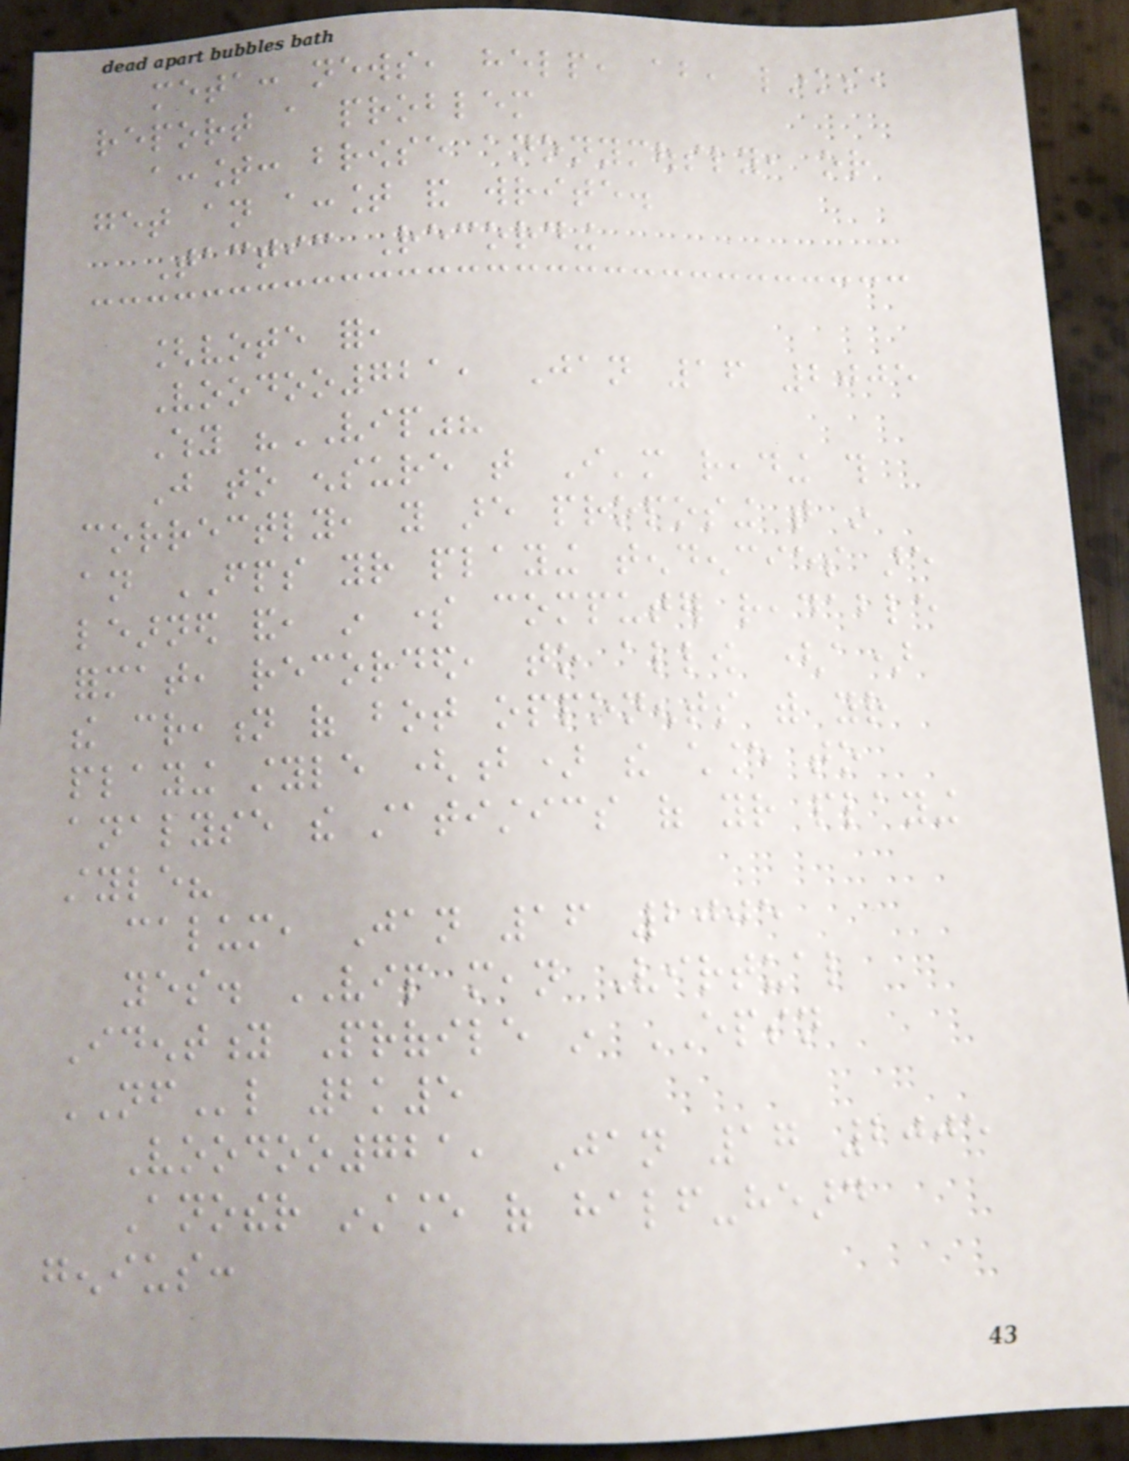meta: news, help, about, links,
report a problem
account: browse anonymously, or
get an account and write.
Tactic Recording
[vote for,
Voodoo721, Jan 16 2005
Why "VIP"?
Just to ensure that I'm reading this
correctly, you are proposing that in
an FPS your playing tendencies are
learned and, in some computer readable
format, recorded, to allow (a)
the creation of bot opponents with your
playing style (b) the chance to
analyse the statistics of your playing
style?
calum, Jan 16 2005
yes. VIP mean Virtual
Identity Profile in EPSN
NFl 2k5
Voodoo721, Jan 17 2005
Another instance of half-heard
genius:
